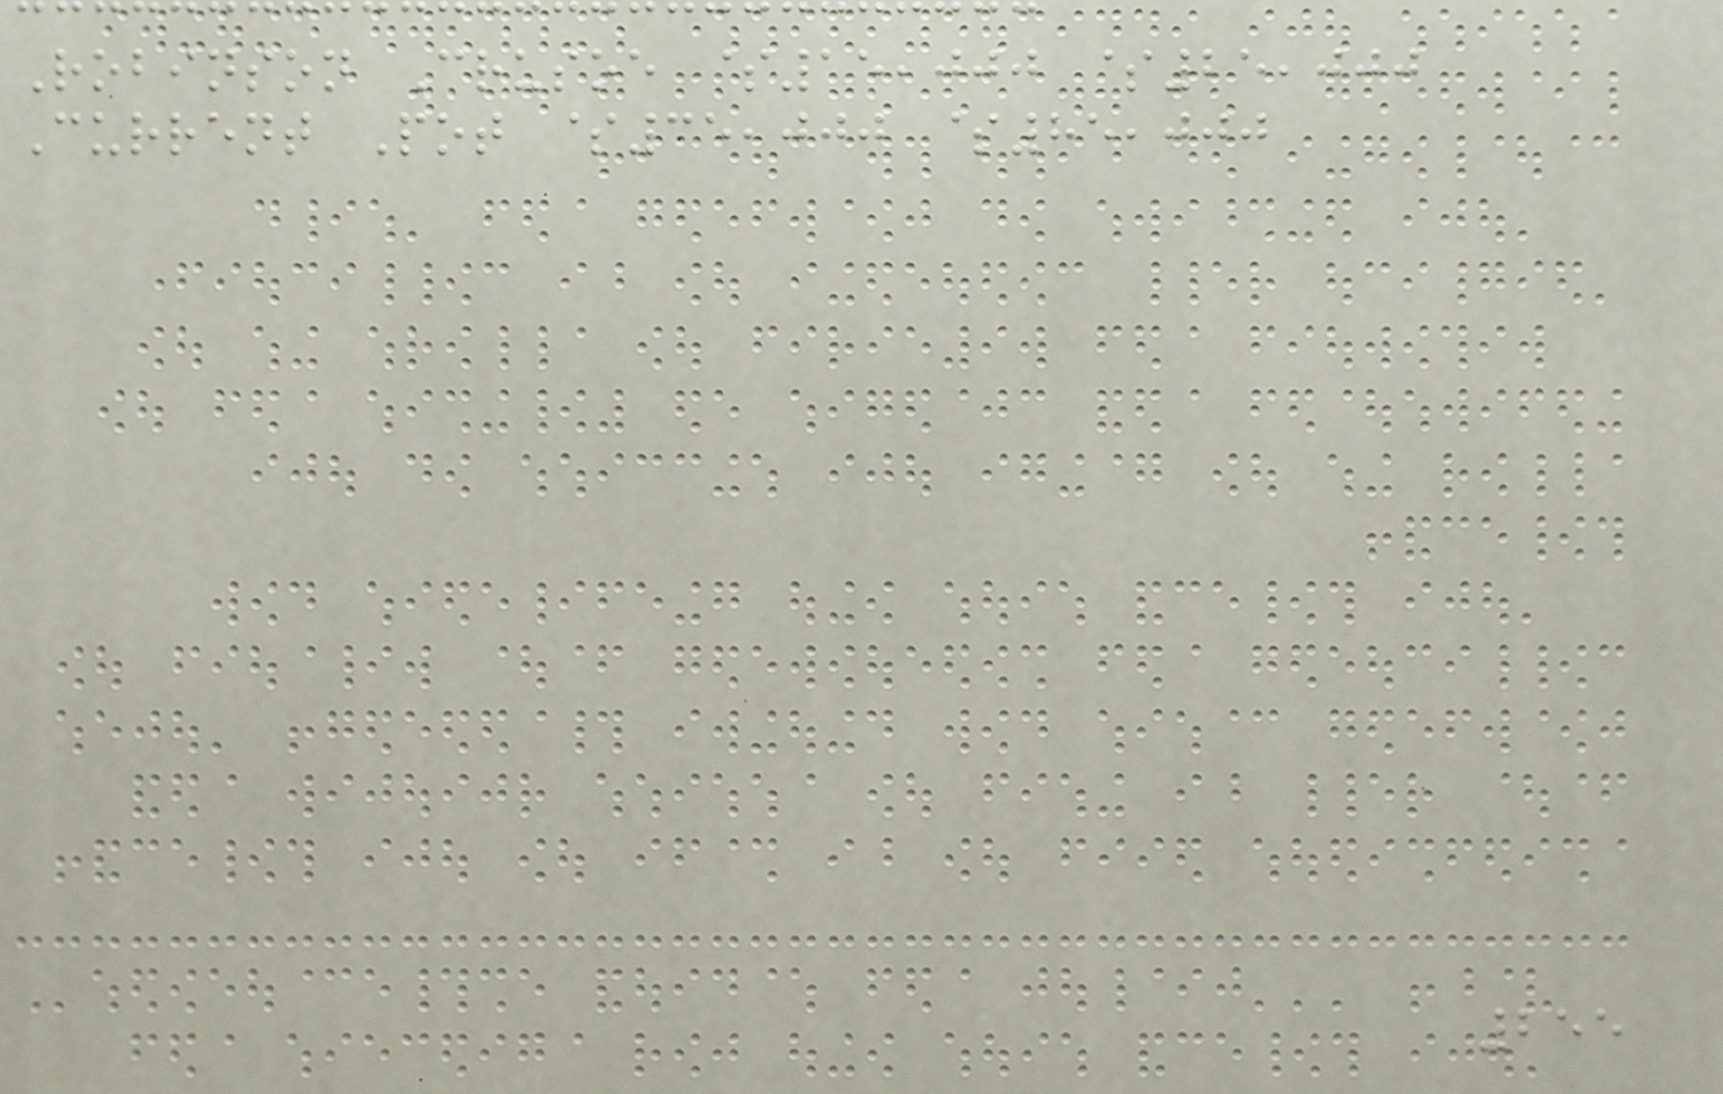Robinson Crusoe $15,000 $25,000
Current Pot $35,000 $85,000
255
